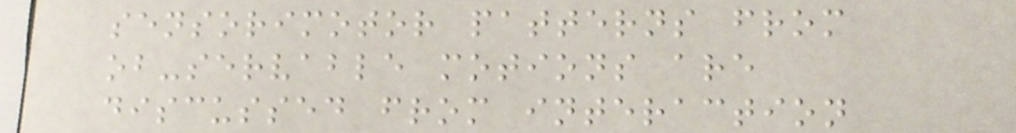sensorimotor patterns from
ob-servable motions are
discussed from interaction
